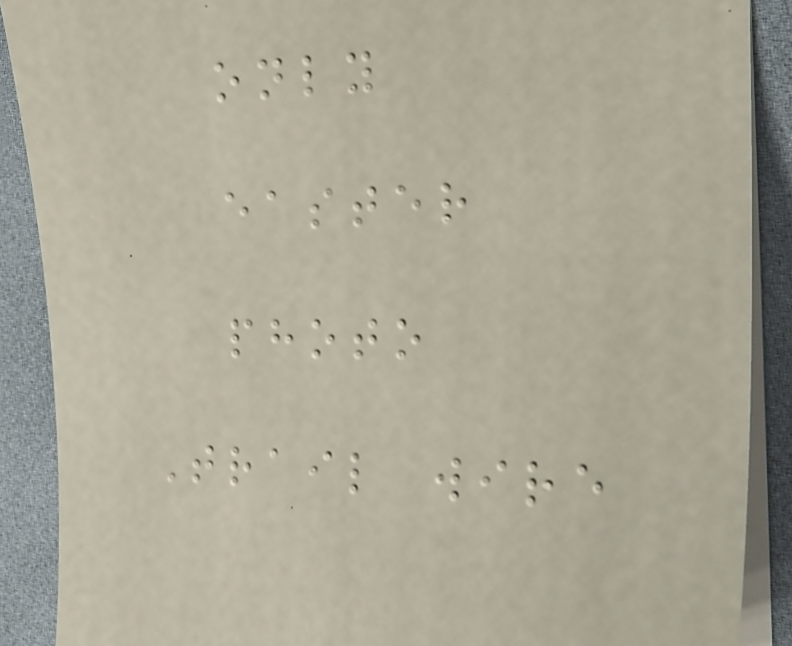only
easter
photo
Trail wire
